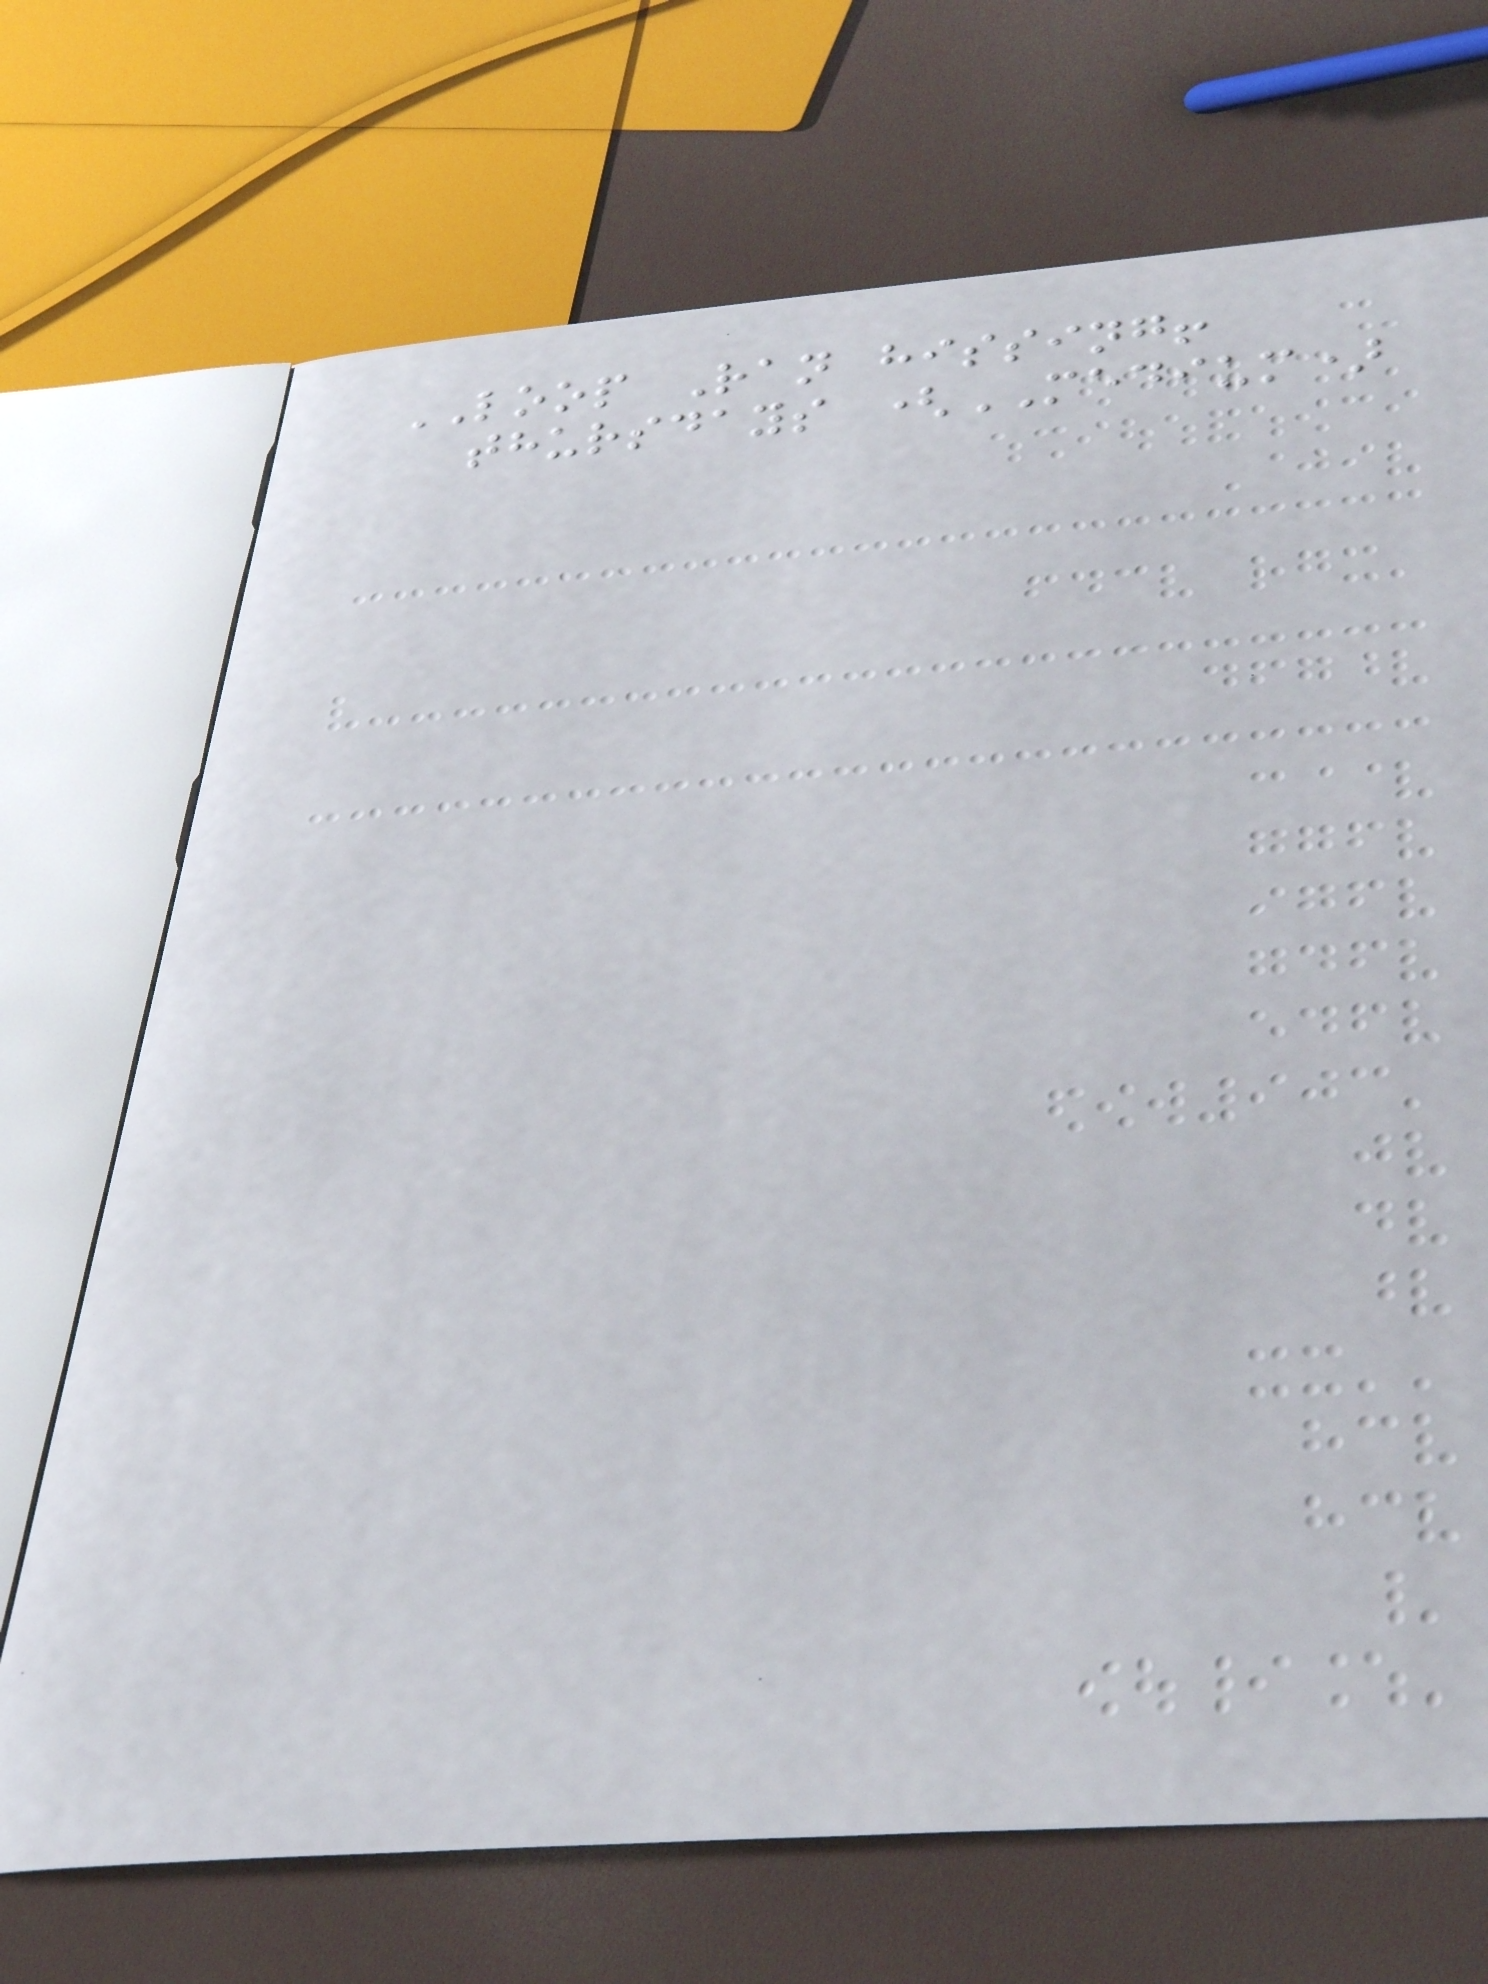LOOP Ran hissing!
thursdays (MEDIUM)
